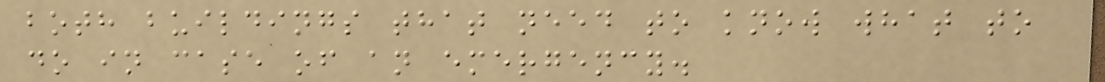both buildings that need to know what to
do in case of an emergency.
